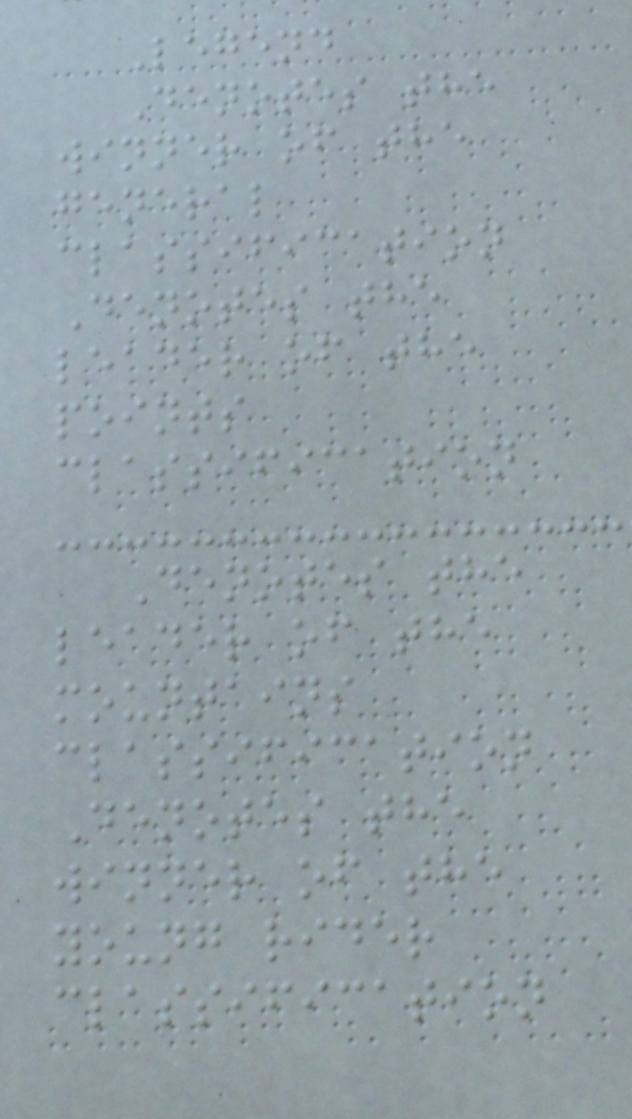Legend
Denotes the
winner of the
general
classification
Denotes the
leader of the
points
classification
Denotes the
leader of the
mountains
classification
Denotes the
winner of the
young rider
classification
